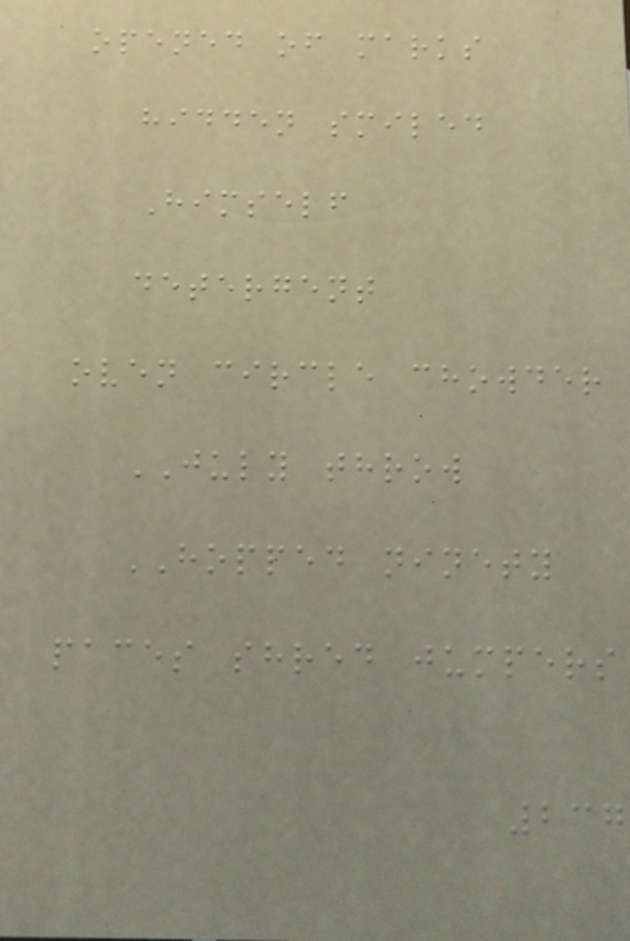opened of marks
hidden smiled
Himself
detergent
oven circle chowder
JULY throw
HOPPED ninety
paces shred jumpers
237
